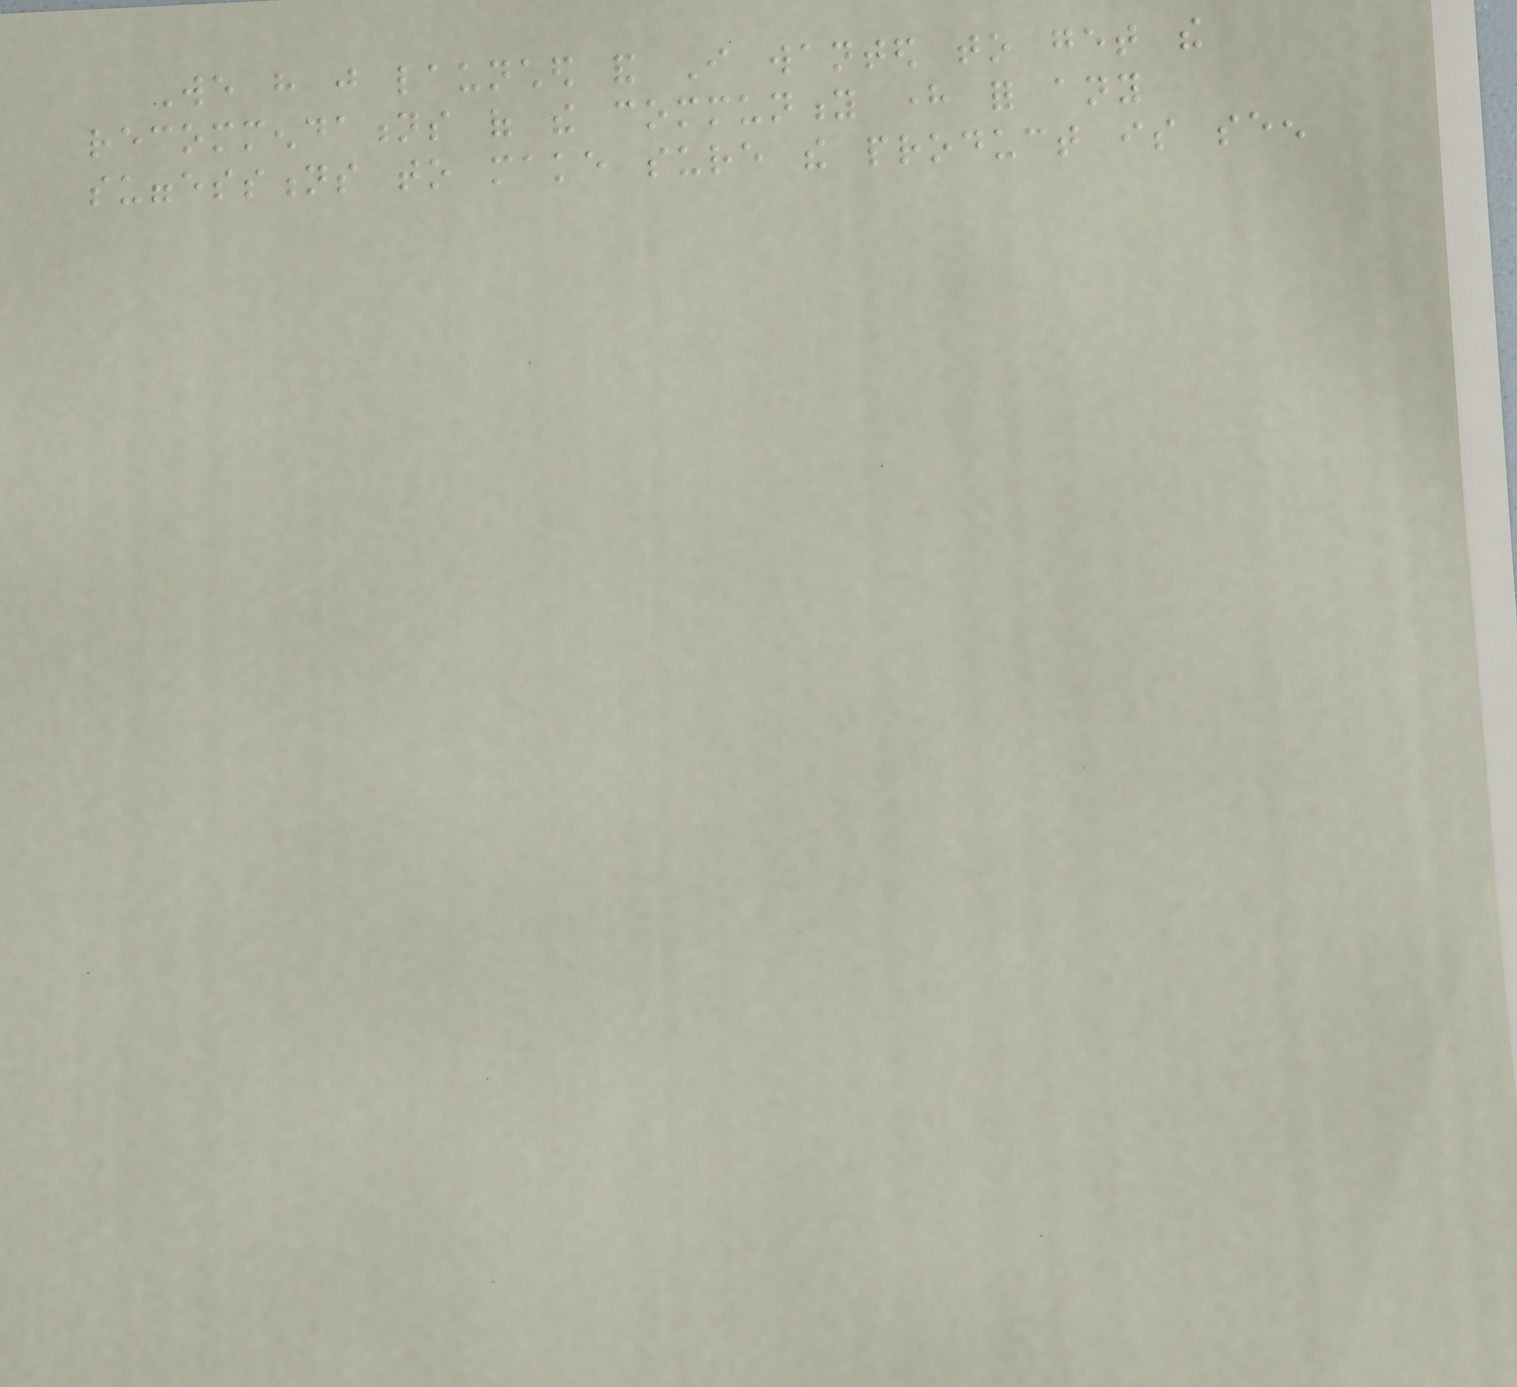We have just launched and I wanted to get the
recommendations of the community here for any
suggesstions to make sure the product is seen
